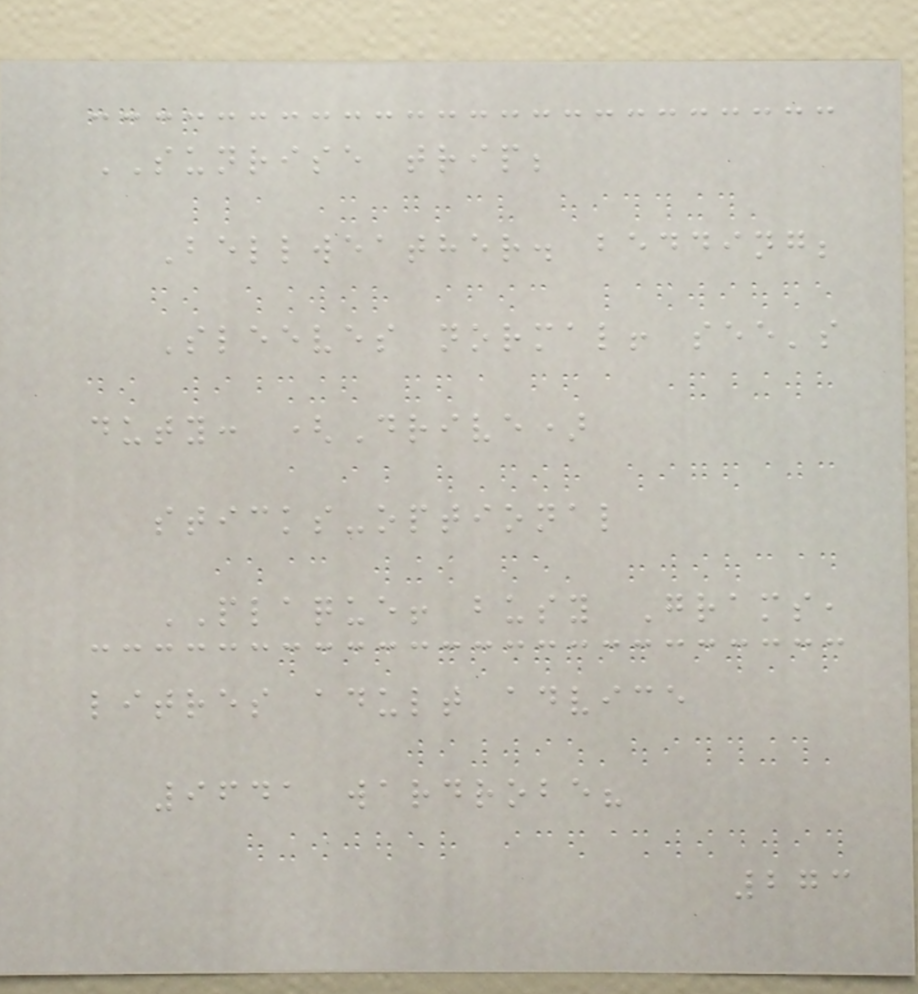SUNRISE trip;
Bellweather. bedding;
Sleeves normal! see's
duty: (Drive)
sticks-optional
PLAQUE! busy Grams,
litres adult advice
9641 wardrobe?
273
